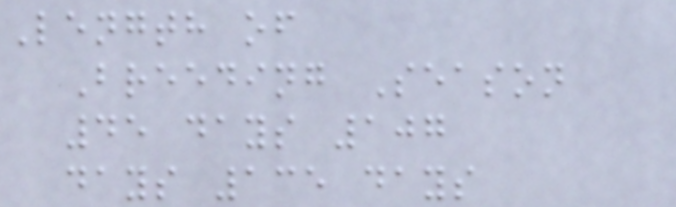Length of
Breeding Season
45 days 107
days 135 days
